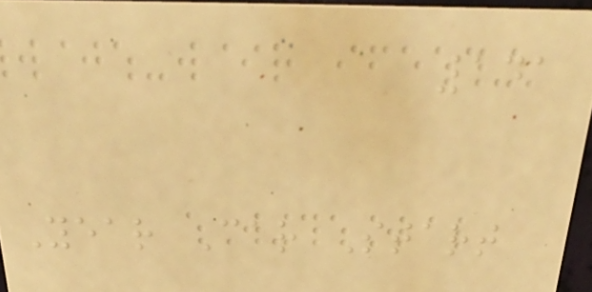141
Year Car Start
